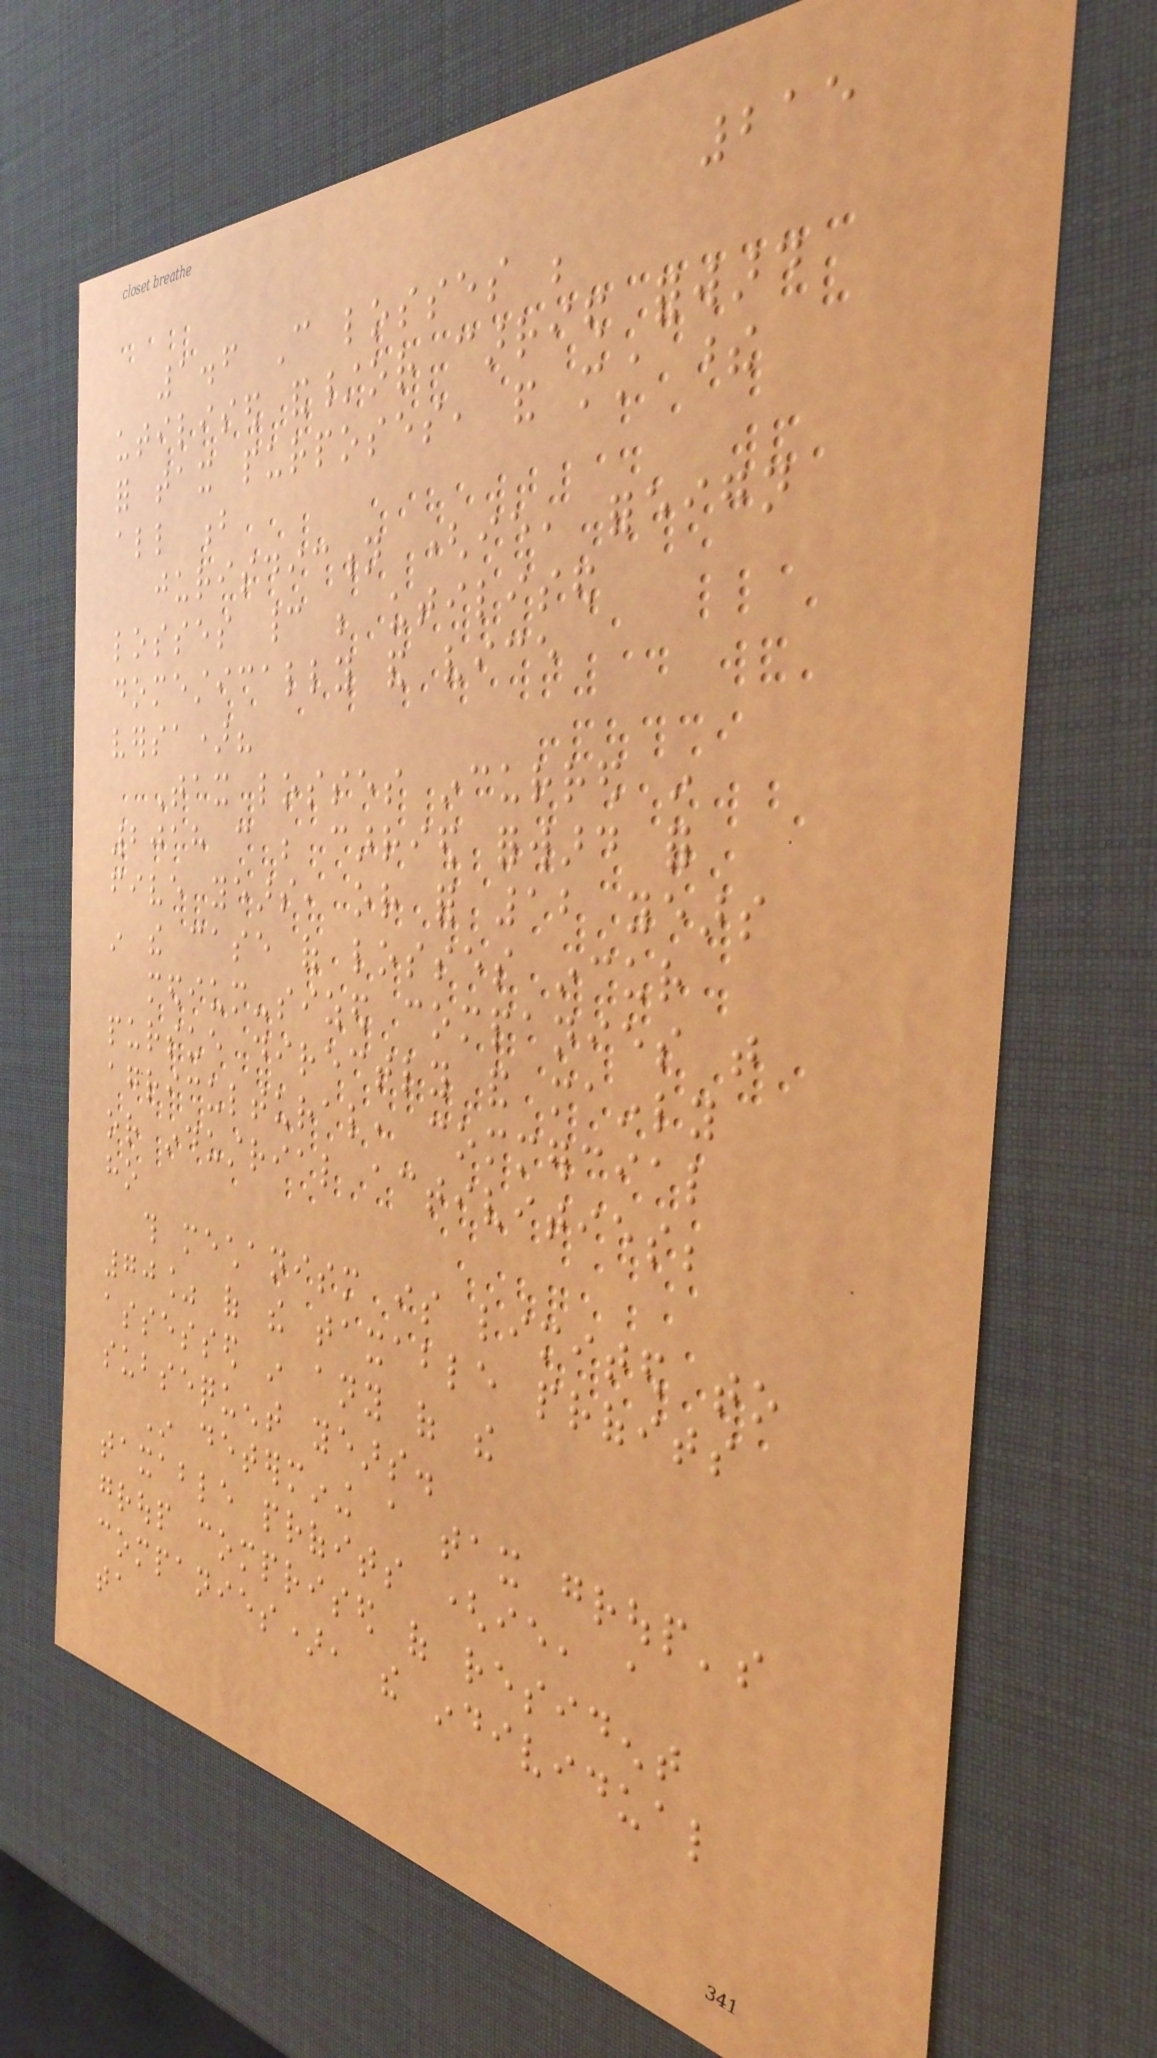215
1.6 Can losses be
utilised and/or carried forward
for tax purposes, and must these
all b
jurisdiction (ie, foreign
losses cannot be utilised
domestically and vice
versa)?
Tax losses incurred in
2018 can be carried forward for
five years, or for 12 years
in the case of losses incur
medium-sized companies that
pursue directly and mainly
agricultural, commercial
or industrial activities;
ho
this mechanism is limited to
70% of the taxable profits
assessed in any of the
subsequent years.
In determining a tax group's
taxable profits (ie, a
group comprised of resident
companies), the individual
ta
